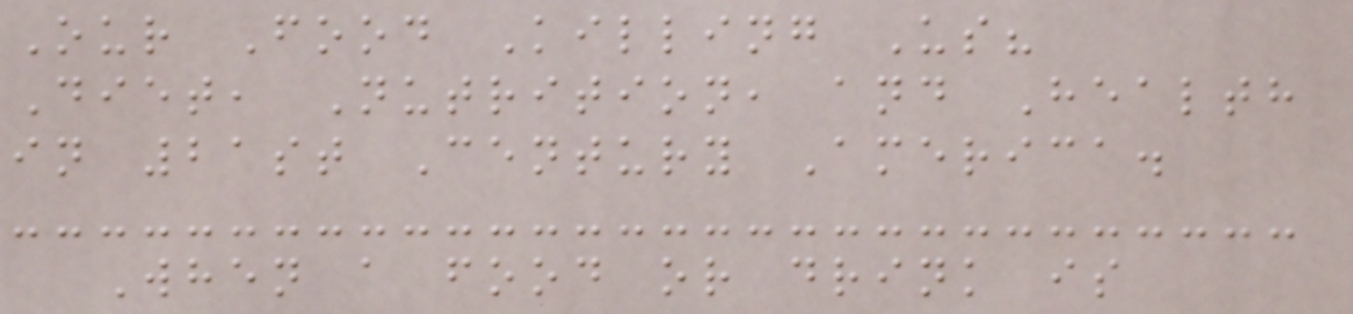Our Food Killing Us?
Diet, Nutrition, and Health
in 21st Century America.
When a food or drink is
